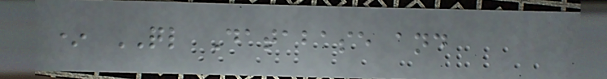* QL Database and
